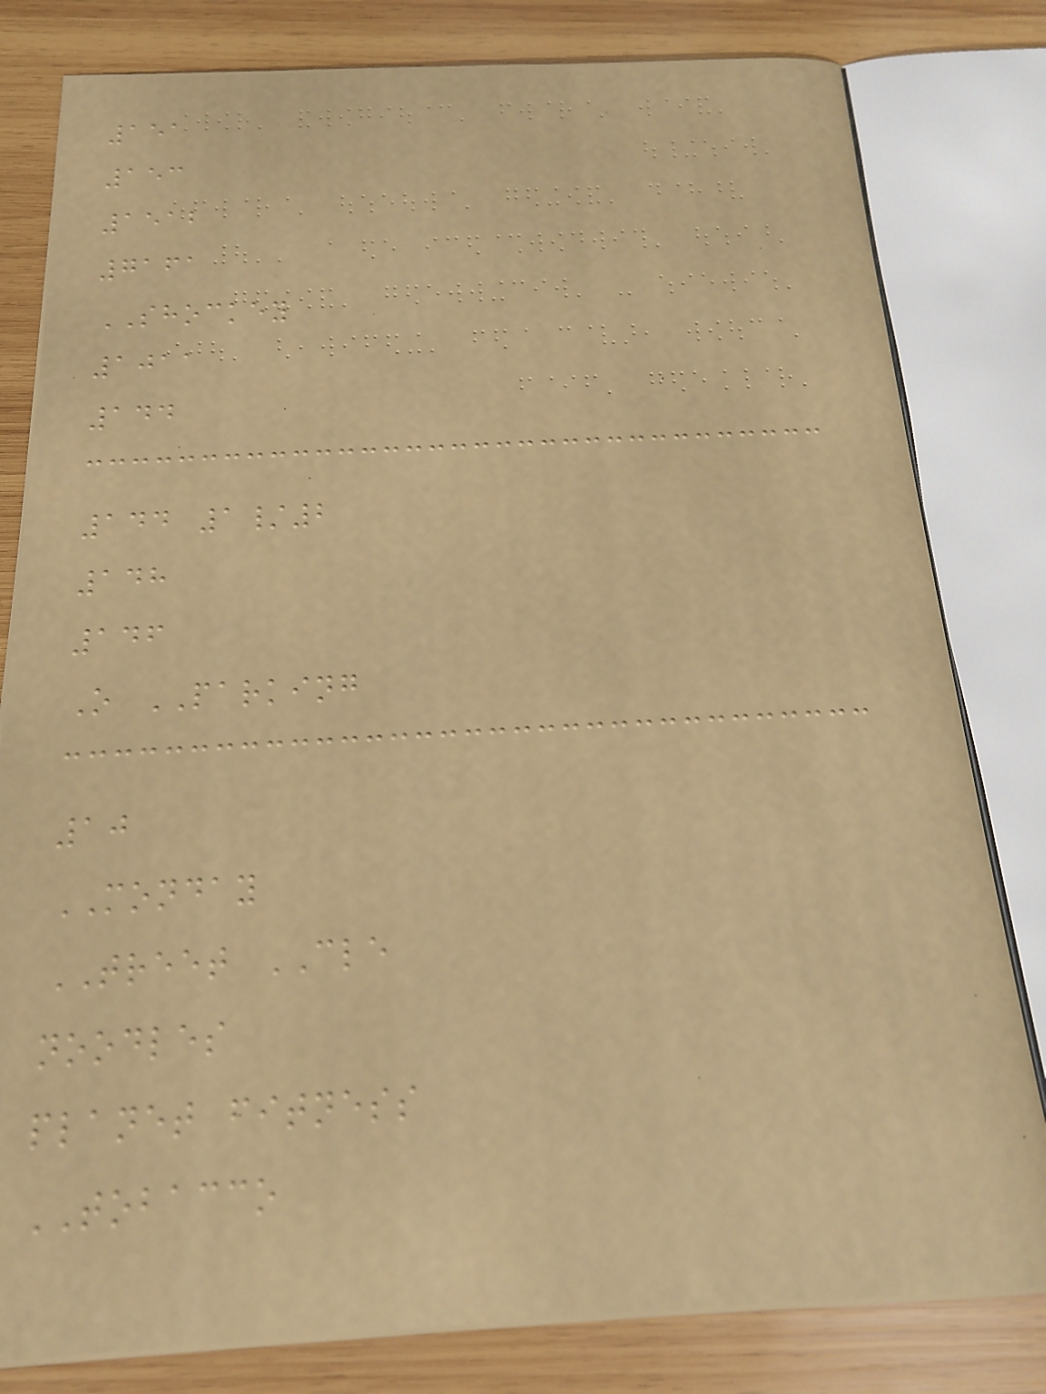151
153
1512
7161
SHOCKEY
1011
144
144 1/2
148
146
O PARKING
10
MONDAY
TREET CLE
noodles
planet fitness
TOBACCO
